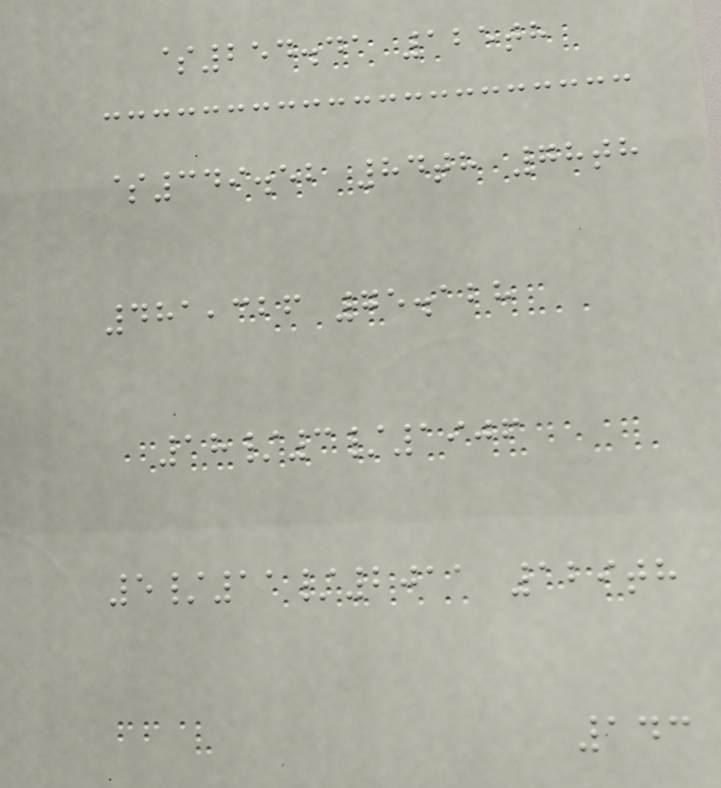$254.41 125th
$349.52 84th 78th
481,326 75.128
18/3/1906
5/11/2011 129th
143
